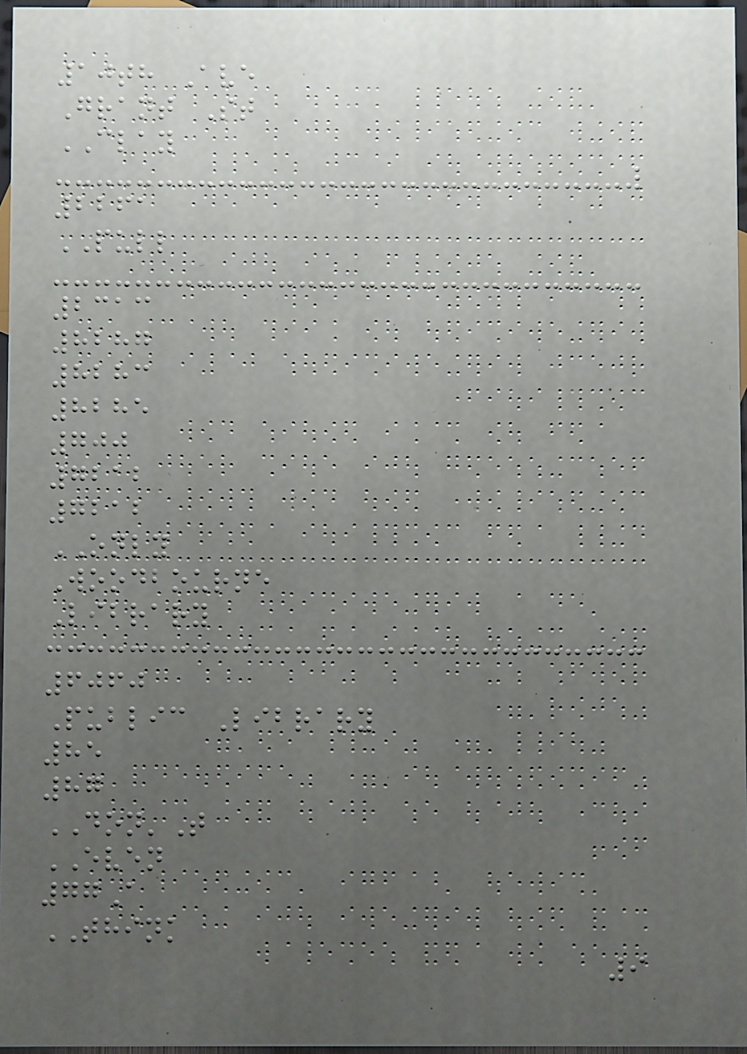10th Ave
Grant St
CLAY
2261
PULL
2313
8287
8283
8285
700
7212
7212
ONLY
Woodbourne
Library
6060
Public Library
85
87
DON'T
EVEN
77A
THINK
9
